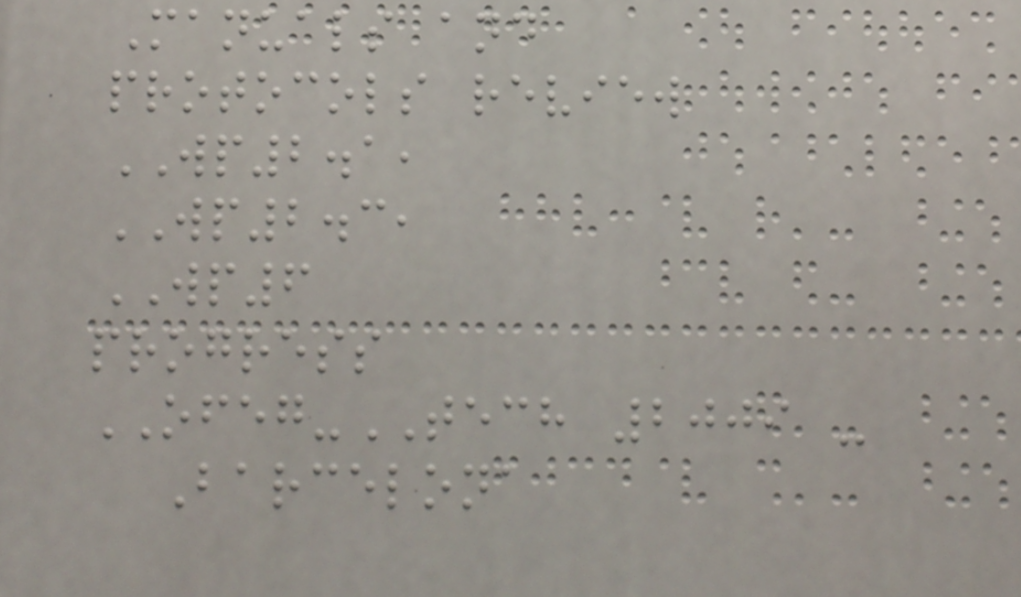Manuals and
protocols review
WP2.1,
WP2.3,
WP6
progress
OFEG-TECH 2009 -
Barcelona
